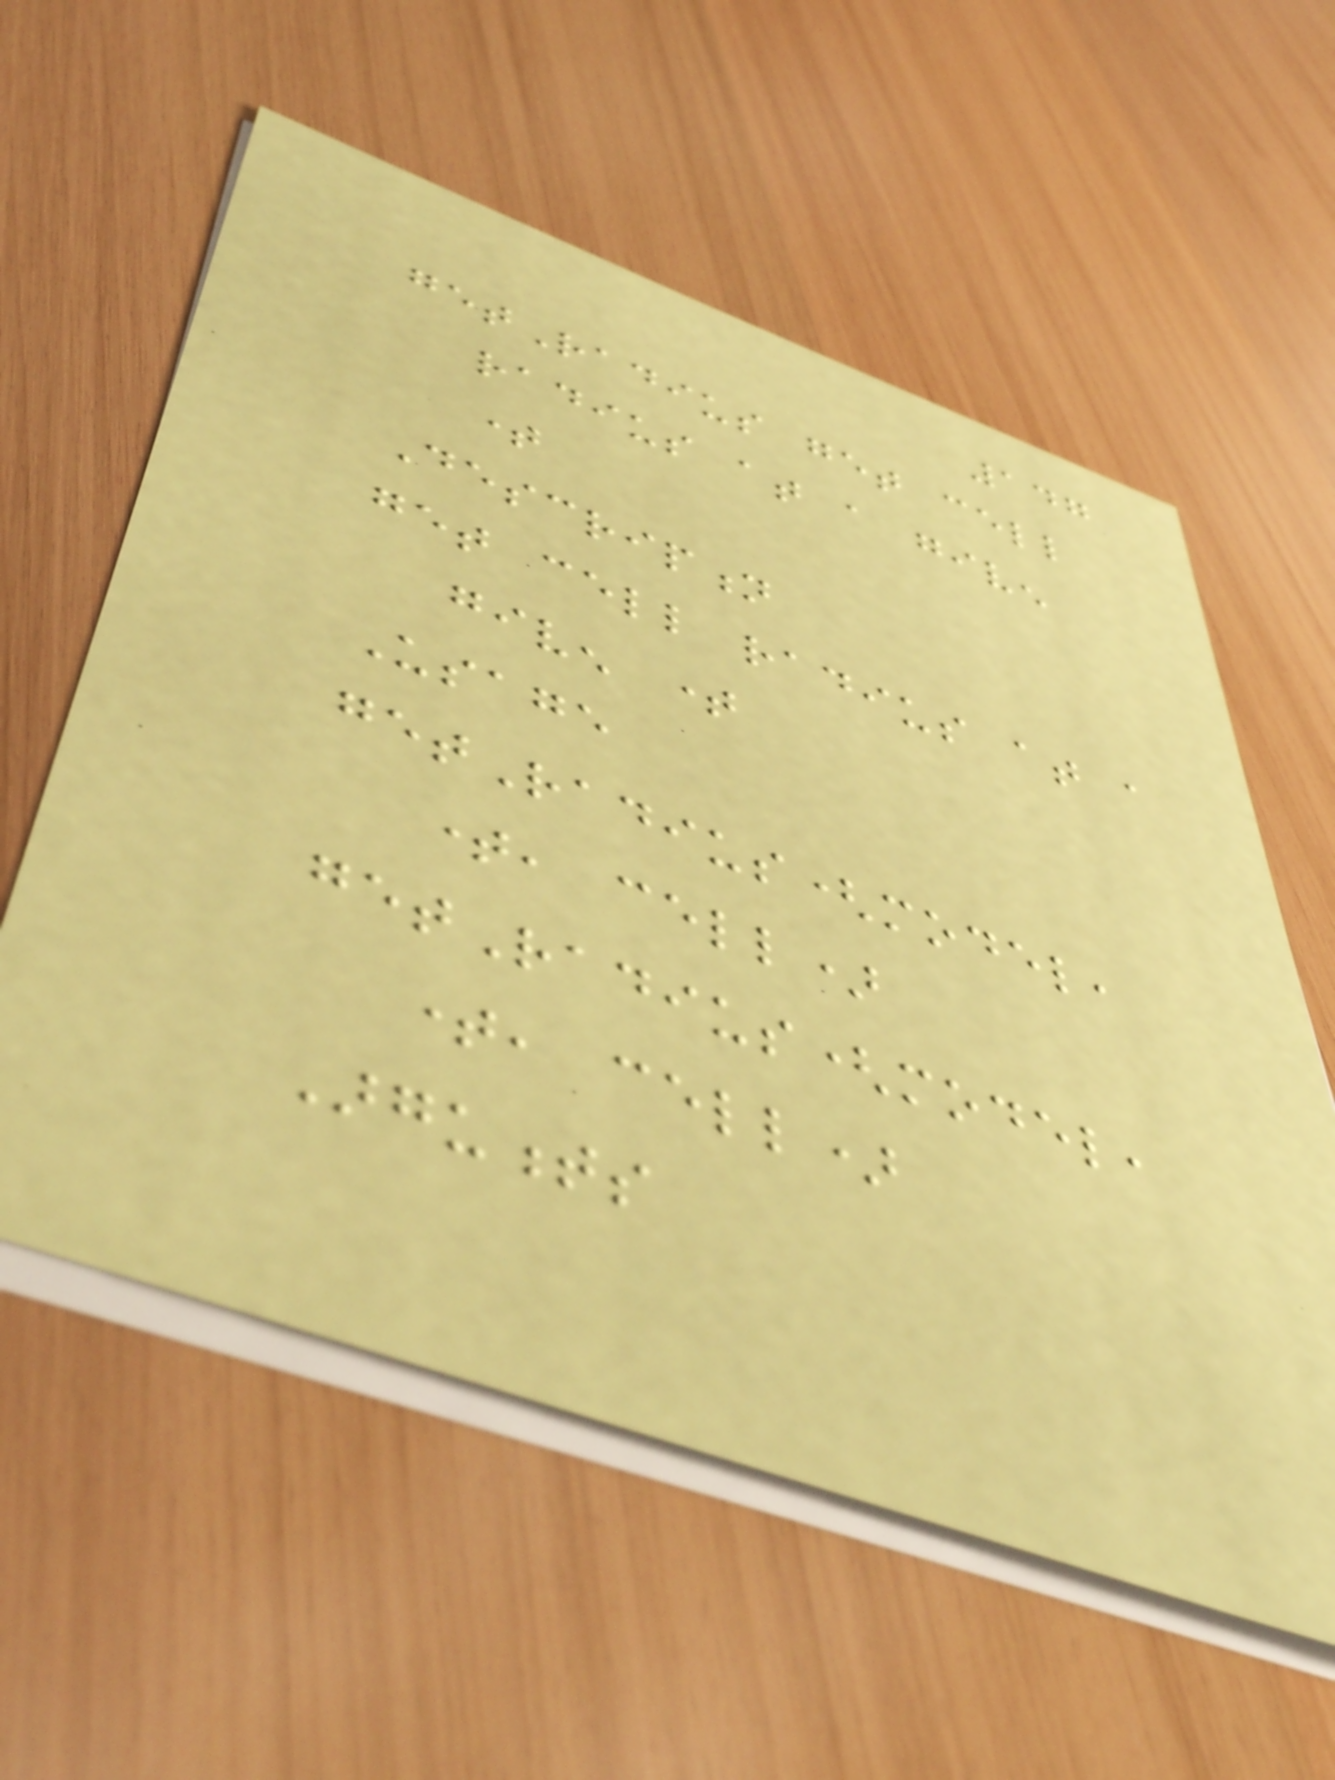147
getRadius get cell
radius at a given
time
Description
get cell radius at a
given time
Usage
getRadius(model,
time, cell)
getRadius(model,
time, cell)
Arguments
